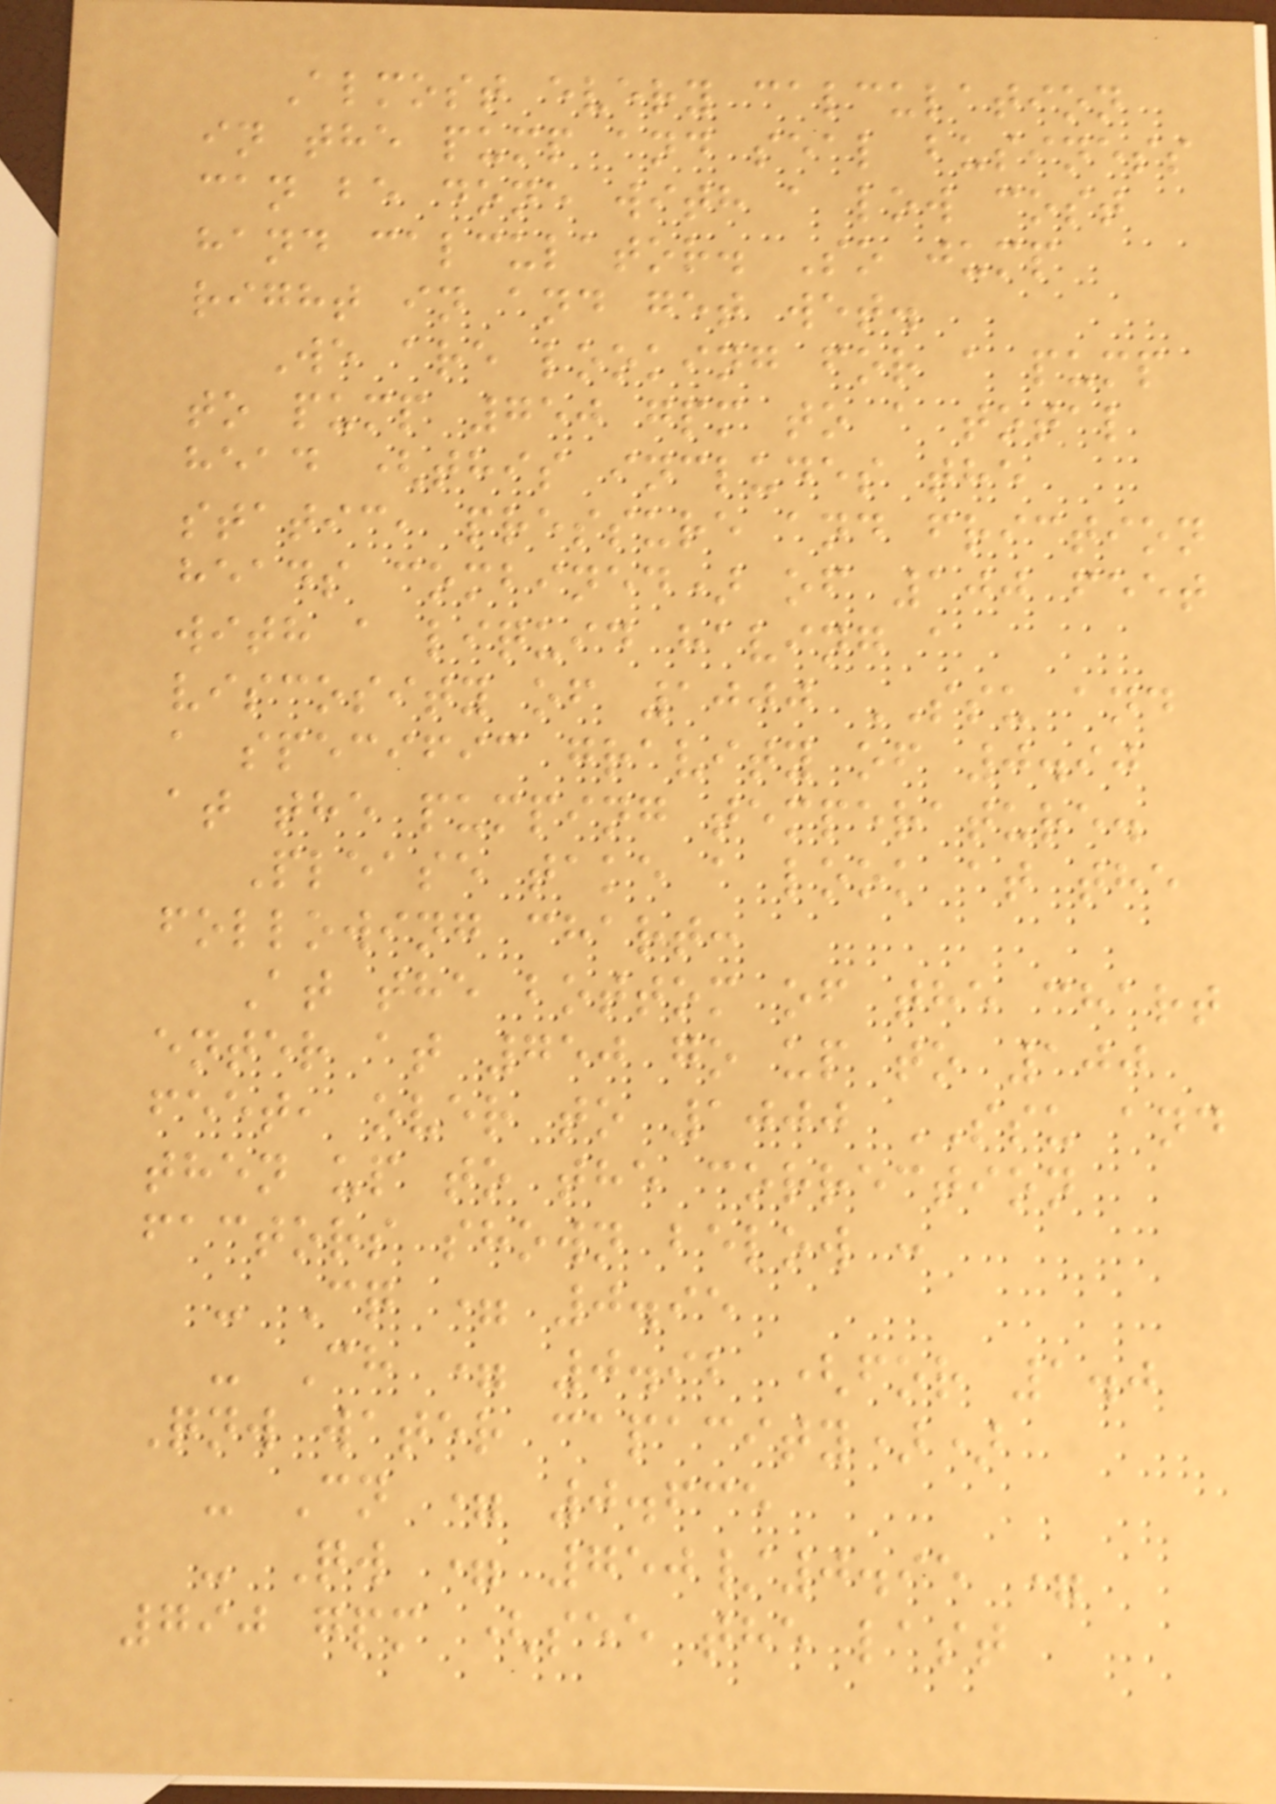Almost every calculation
in the pump and seal business
can be done with a low cost
hand calculator. So jump
right in and get wet.
We are looking for a pump
to pump 750 gpm to a total
head (this includes the
static, pressure and friction
heads combined) of 100 feet
with a liquid having a
viscosity of 1000 SSU and
a specific gravity of 0.90
at the pumping temperature.
Please take a look at the
following chart:
At the bottom of the chart
enter at 750 go up to 100
feet, over to 1000 SSU and
then up to the correction
factors shown below :
- Cq = 0.95
- Ch = 0.92 (for 1.0
Qnw water capacity))
- Cn = 0.635
- Qw = 750/0.95 =
790 gpm (see the last
